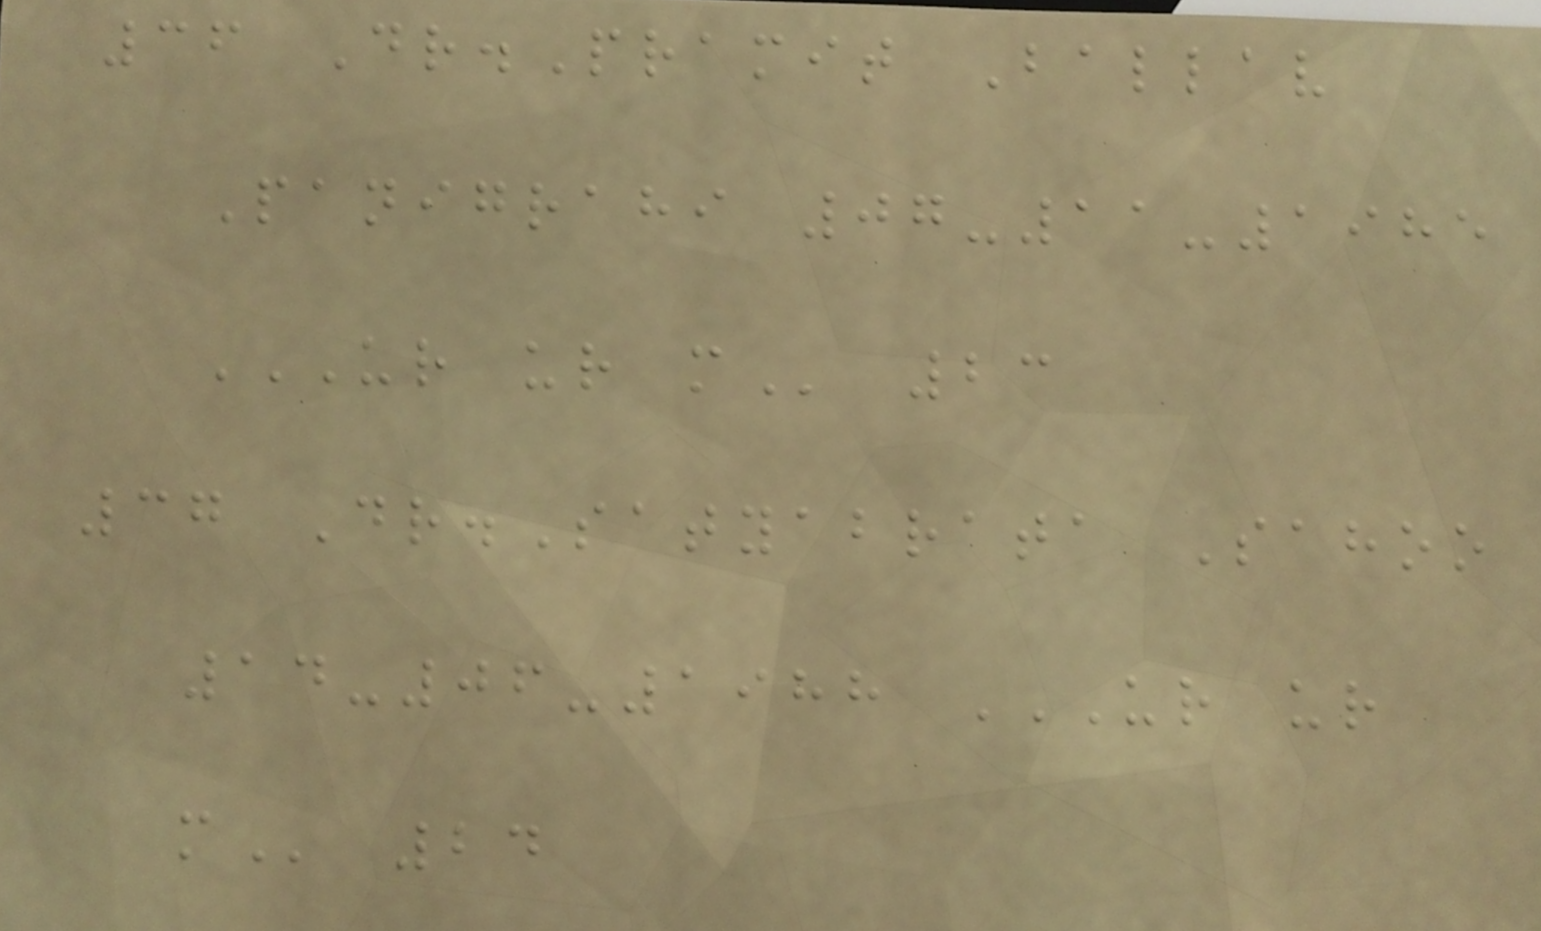36 Dr.Pramit Ballav
Panigrahi 07-11-1985
UR UR M 23
37 Dr.Satyabrata Sahoo
14-06-1988 UR UR
M 24
